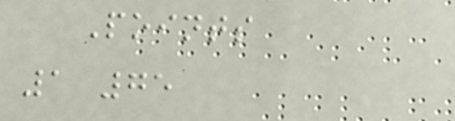Points
1 75
